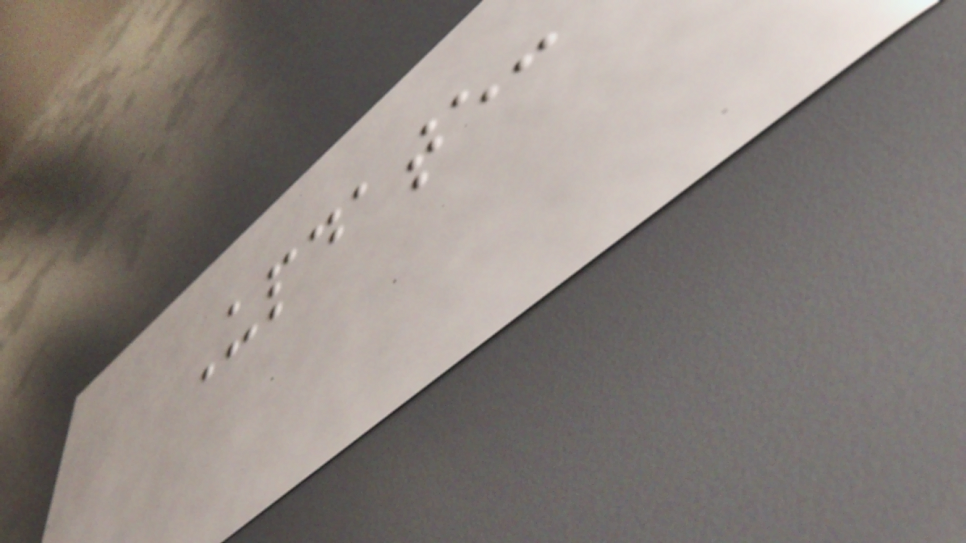Update:
